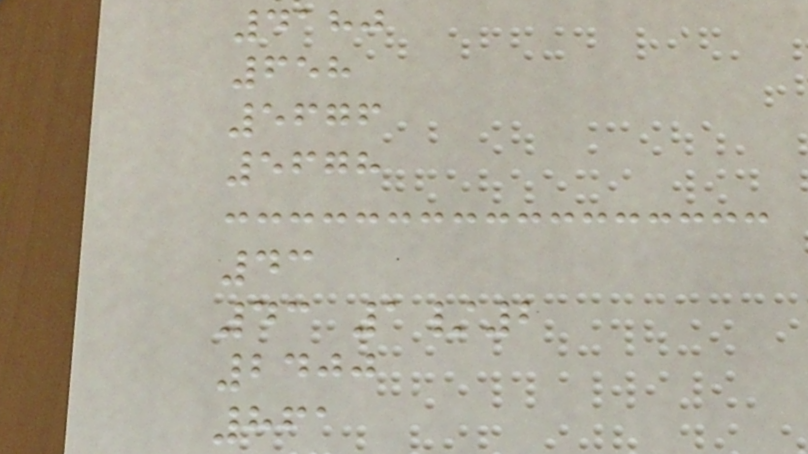4180
658
5676
5678
43
43 1/2
2400
861
